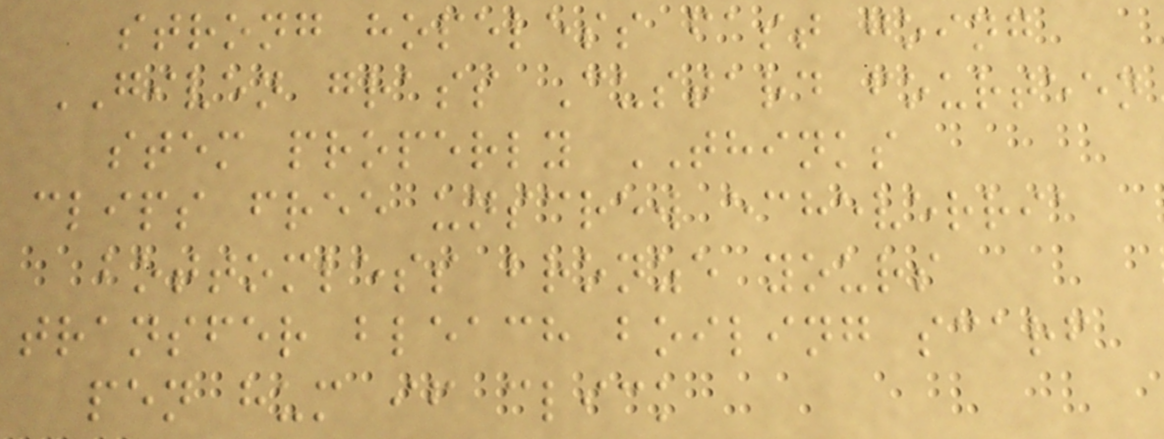strong hopeless fast going
GIVEN grass Custard fourteen
stem properly THINKS
clips free unscrew echeverria
bottomless bronze yours
transfer bleach boiling scarf
pen hum if click
